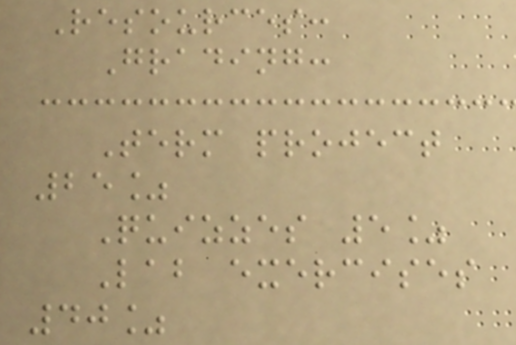Resources:
Grading:
Term project
25%
Quizzes 5%
Lab exercises
40%
